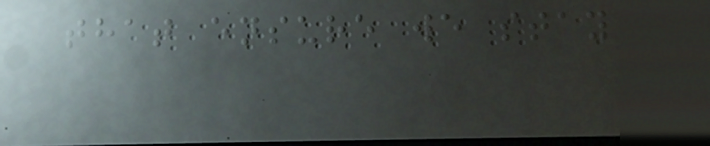that ensure we stay
